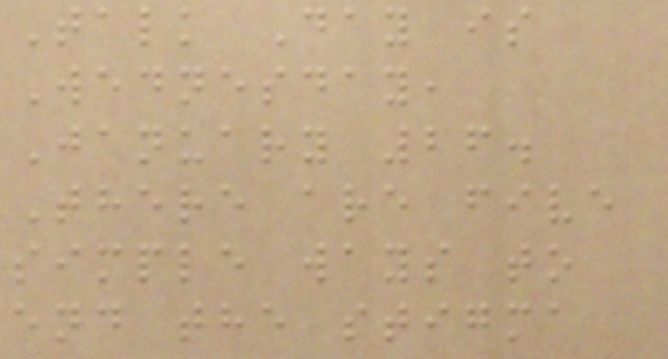Talk Day is
Wednesday,
January 26.
There are five
simple ways to
end the stigma
